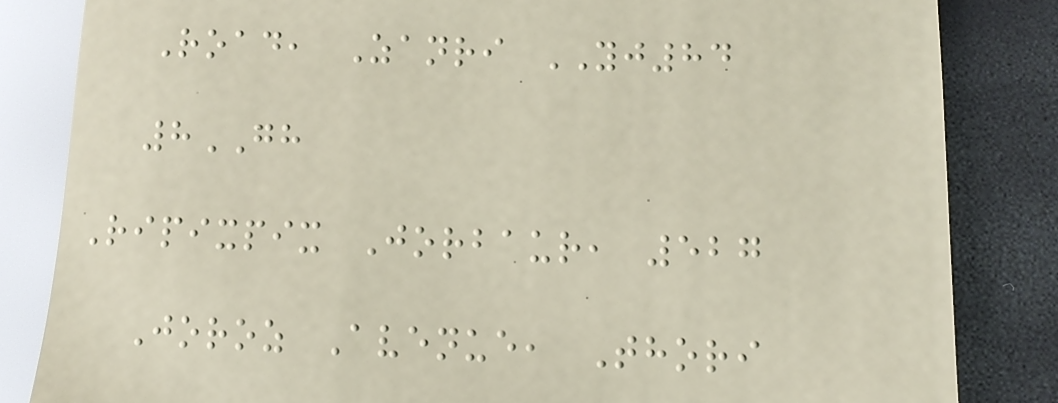Road, Zanri YJ84
8GH
Ripixpix Jorbaur, 527
Joroz Avenue, Thori
